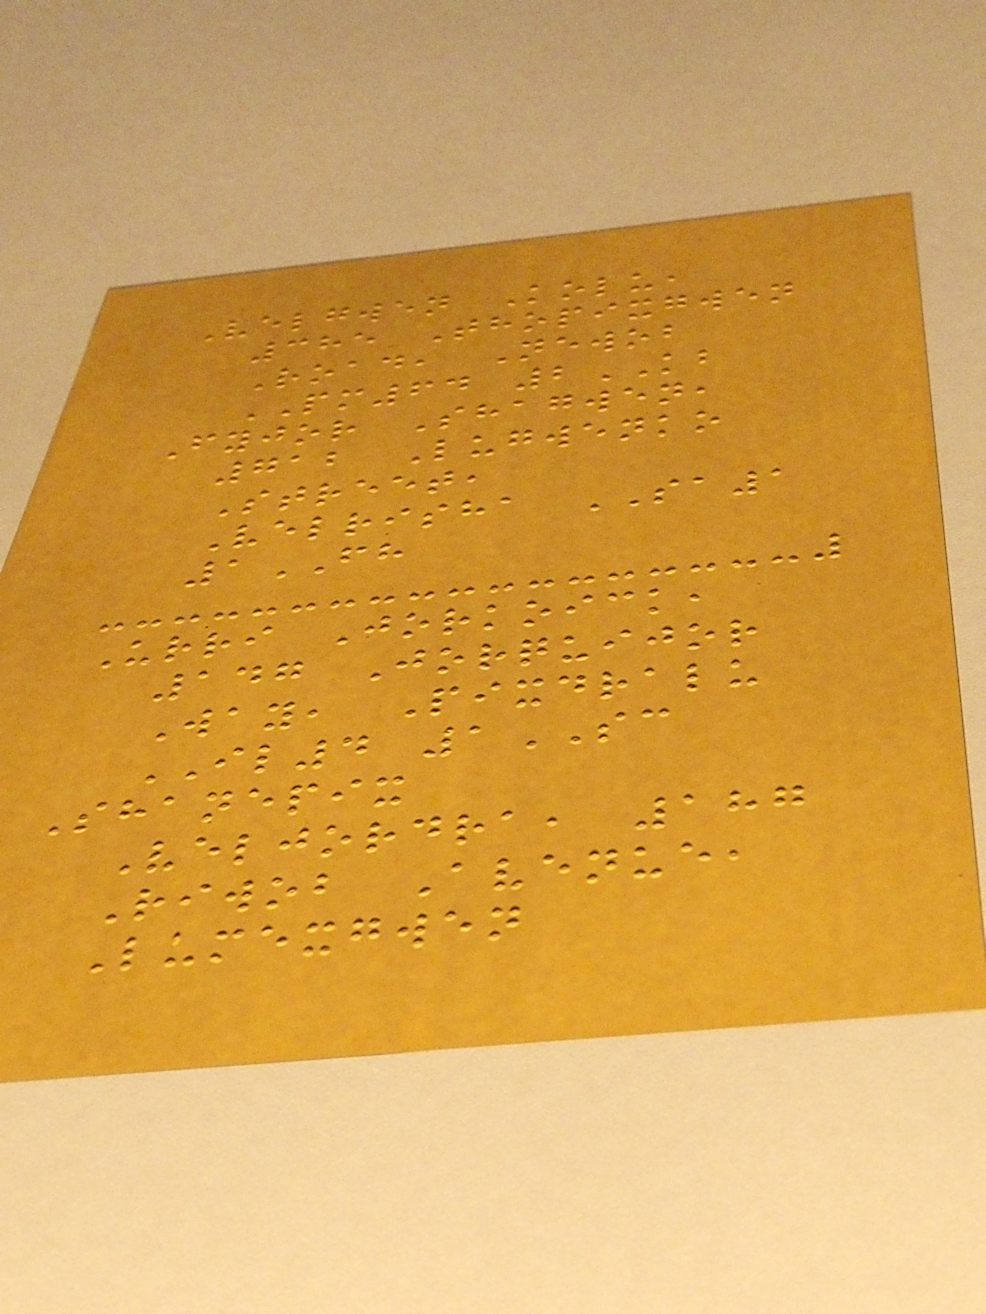Velgwen Kolu,
385 Thopixgwen
Road, Newob
PM64 2KB
Fyjor Shagwen,
712 Lugwenko
Street,
Velrisha SA1
1FH
Urri Jorkoick,
147 Jorquijor
Way, Pixdralu
IL4 1SC
Shanepix
Veljordra, 187
Riwob Avenue,
Lumexgwen
